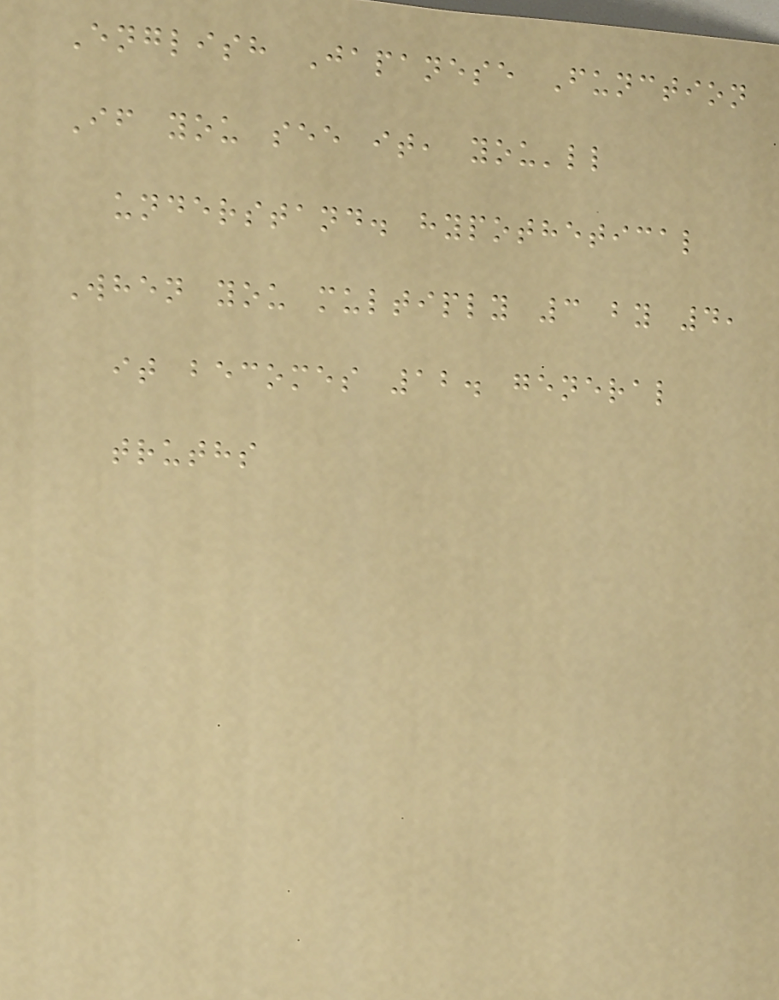English Japanese Function
If you see it, you'll
understand. hypothetical
When you multiply 3 by 4,
it becomes 12. general
truths
